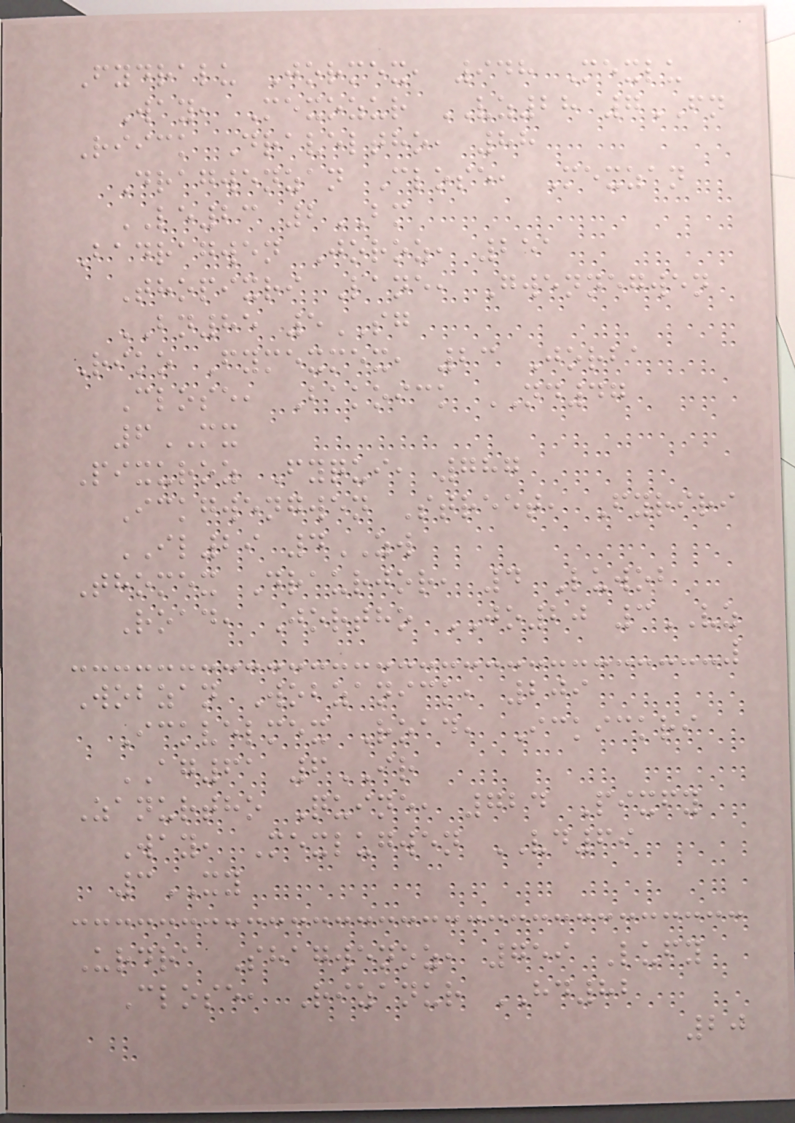Fydralu Jormex, 948 Mexlu
Way, Mexozur VZ28 7FN
Riick Draveltho, 88
Dragwenzan Close, Mexzan
LE23 2BM
Badragwen Joroz, 251
Thopixri Lane, Gwennegwen
BN85 5SG
Riko Fymexmex, 23 Jorba
Close, Bakoick ND47
6MX
Pixuroz Fyqui, 787
Ickgwengwen Street, Fyriri
IL29 4ZW
Thomex Draurjor, 4 Luwob
Road, Jortho JO20 3VZ
Wobzan Wobzanick, 209
Ickvelmex Road, Ickickri
AG61 6IR
Zanurtho Quine, 724 Pixfy
Way, Mexlugwen VD69
3XY
Urdra Shagwenoz, 759 Lufy
Close, Rizanur HD82
20
